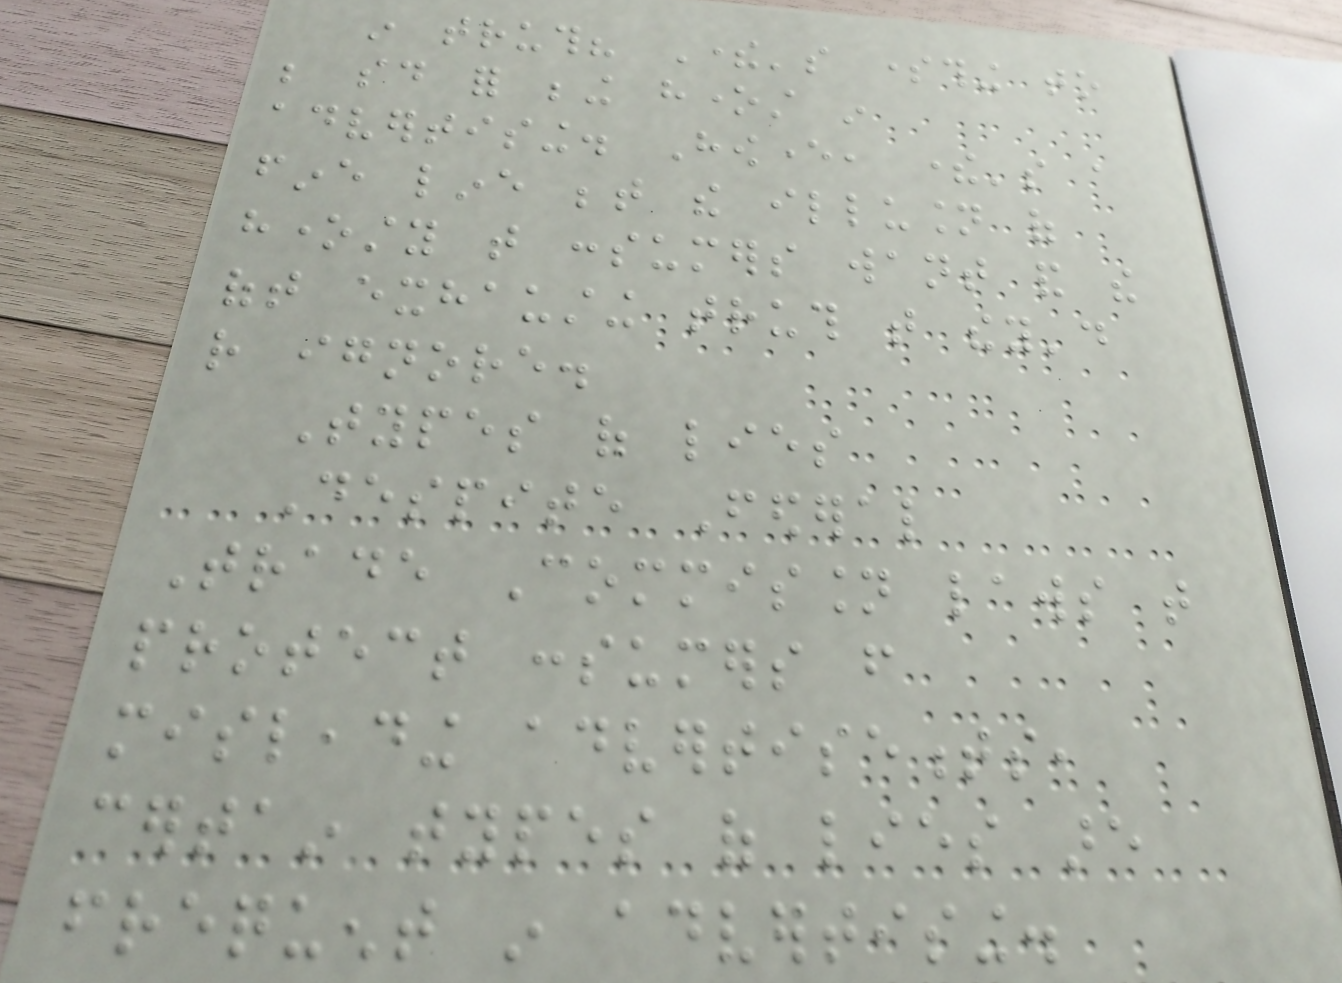in truth? There's something to
be said for being honest in
advertising. However, there's a
fine line between the illusion of
honesty that consumers want and the
oft exhausting truth that they'd
rather ignore.
Types of lies
Despite Federal
Trade Commission laws that
protect consumers from
misleading advertisements,
certain types of lies are
frequent in advertising.
